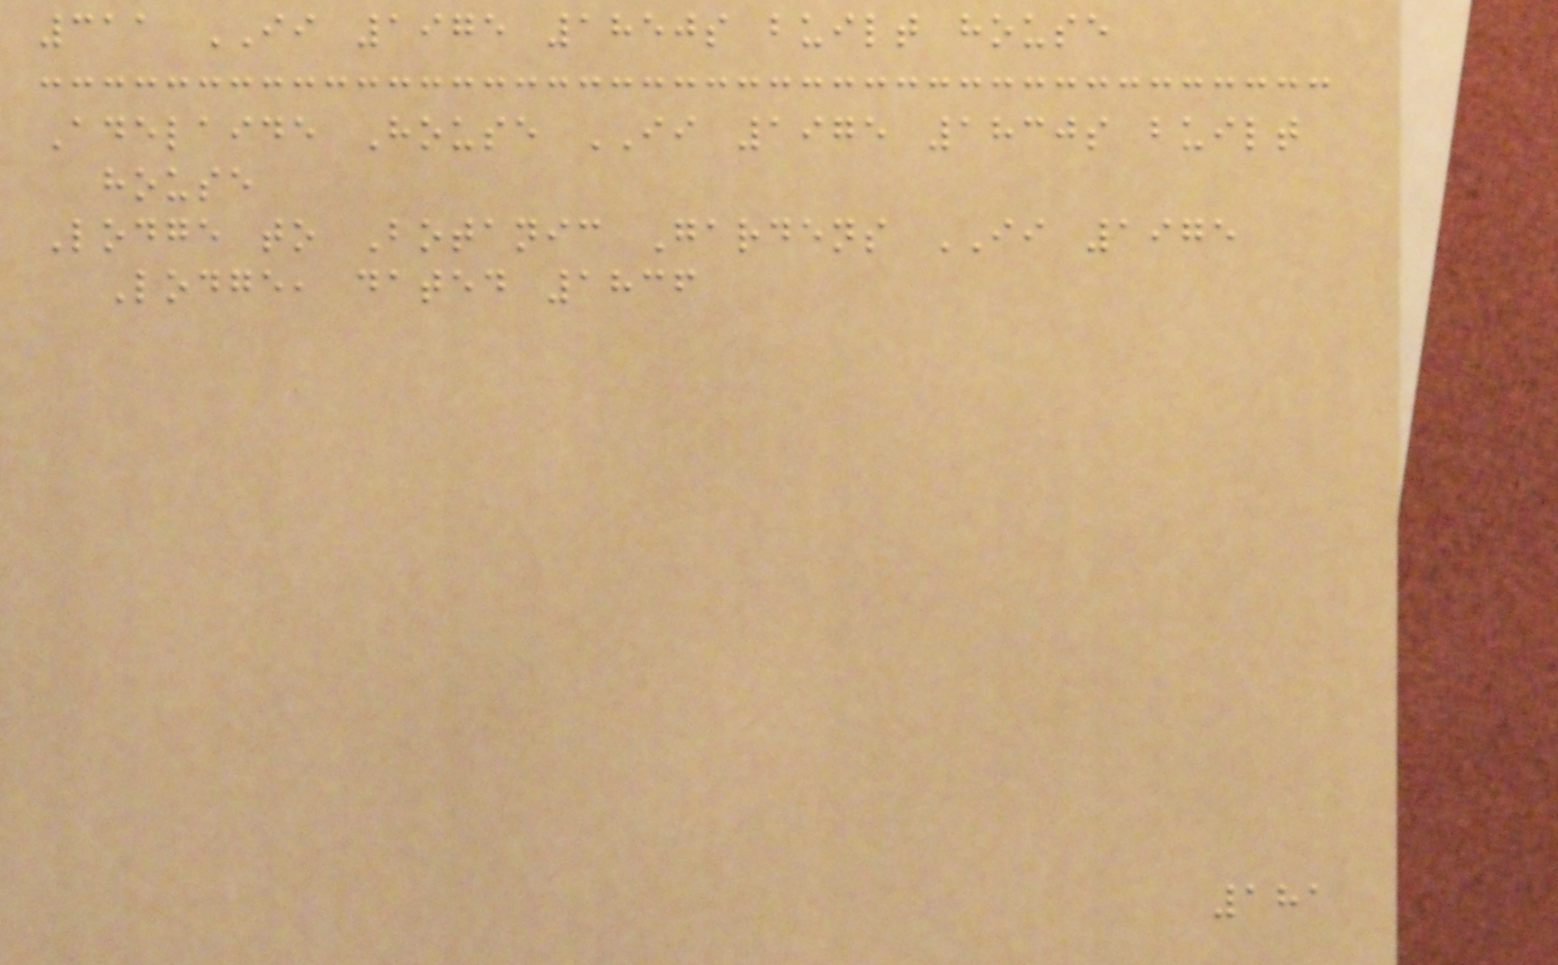311 II 1975 1850s built house
Adelaide House II 1975 1830s built
house
Lodge to Botanic Gardens II 1975
Lodge, dated 1836
181
